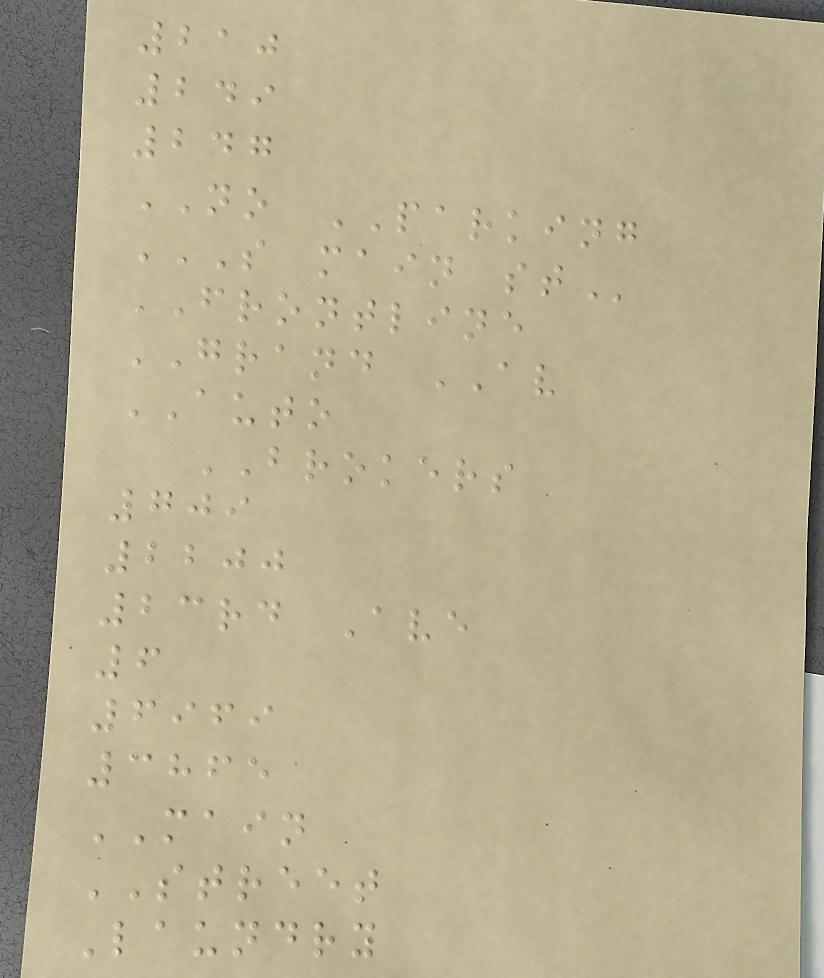210
249
247
NO PARKING
S MAIN ST
FRONTLINE
GRAND AV
AUTO
BROKERS
709
2200
23rd Ave
6
6969
3865
MAIN
STREET
Laundry
